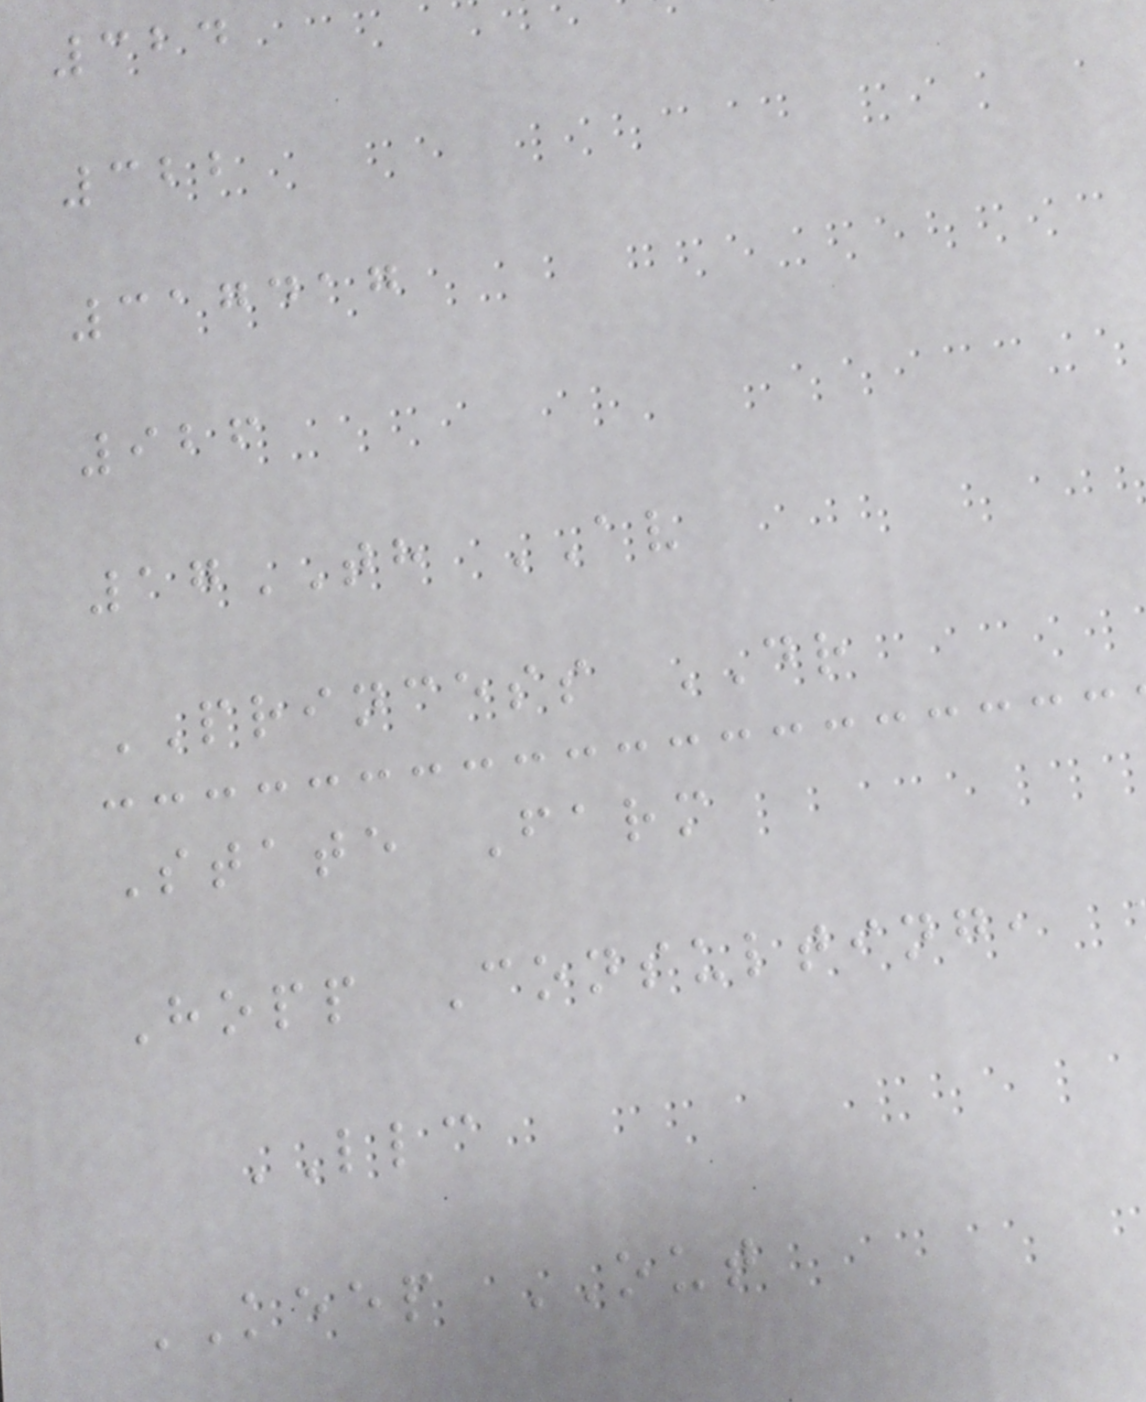324
322
317417
926
17TH AV
PRINCESS DR
State Farm
Hopp Consulting,
LLC
KEEP OUT
